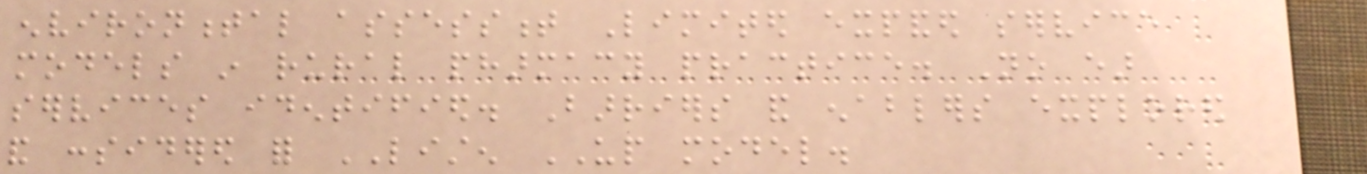environmental assessment Limited expanded service
models in rural pharmacy practice. No ear
services identified. Barriers and enablers explored
and considered for LISTEN UP model.
